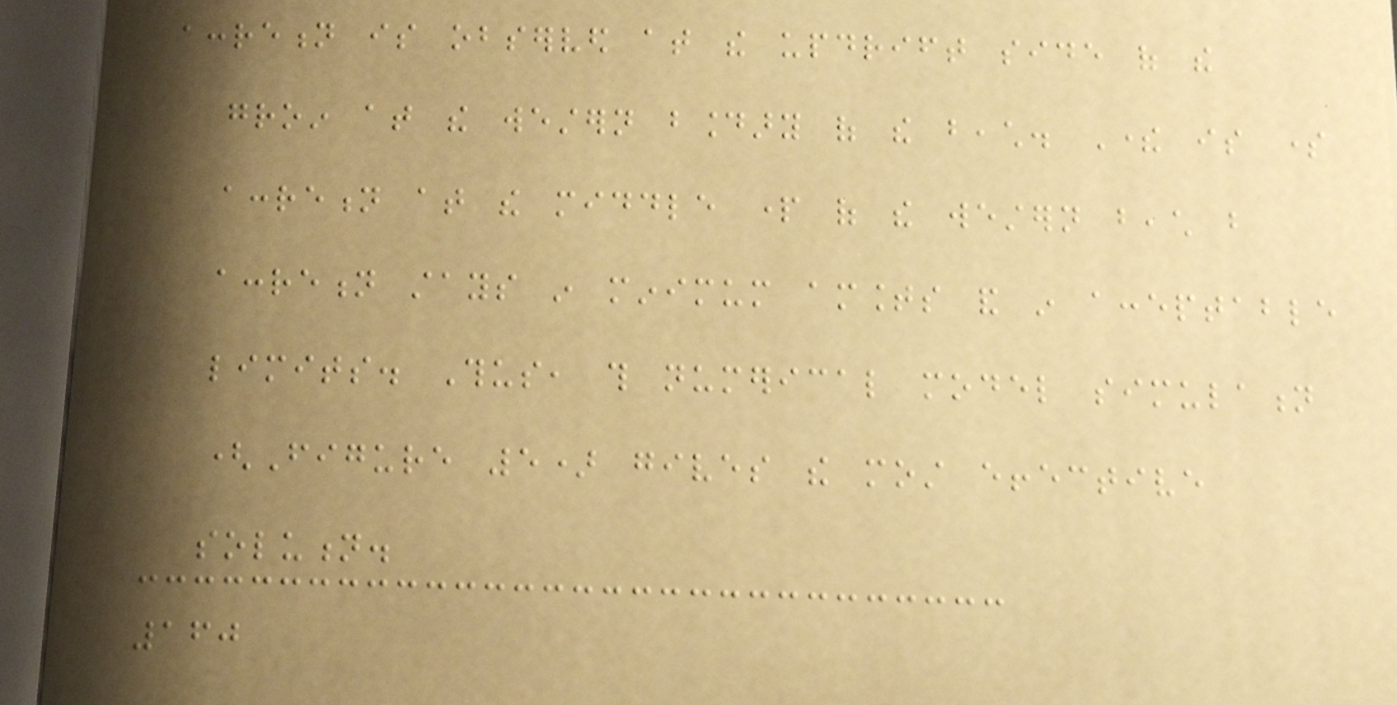accretion is observed at the updrift side of the
groin at the western boundary of the beach. There is some
accretion at the middle part of the western beach but
accretion stays in minimum amounts and in acceptable
limits. Thus, this numerical model simulation
(Figure 5) gives the most effective
solution.
160
